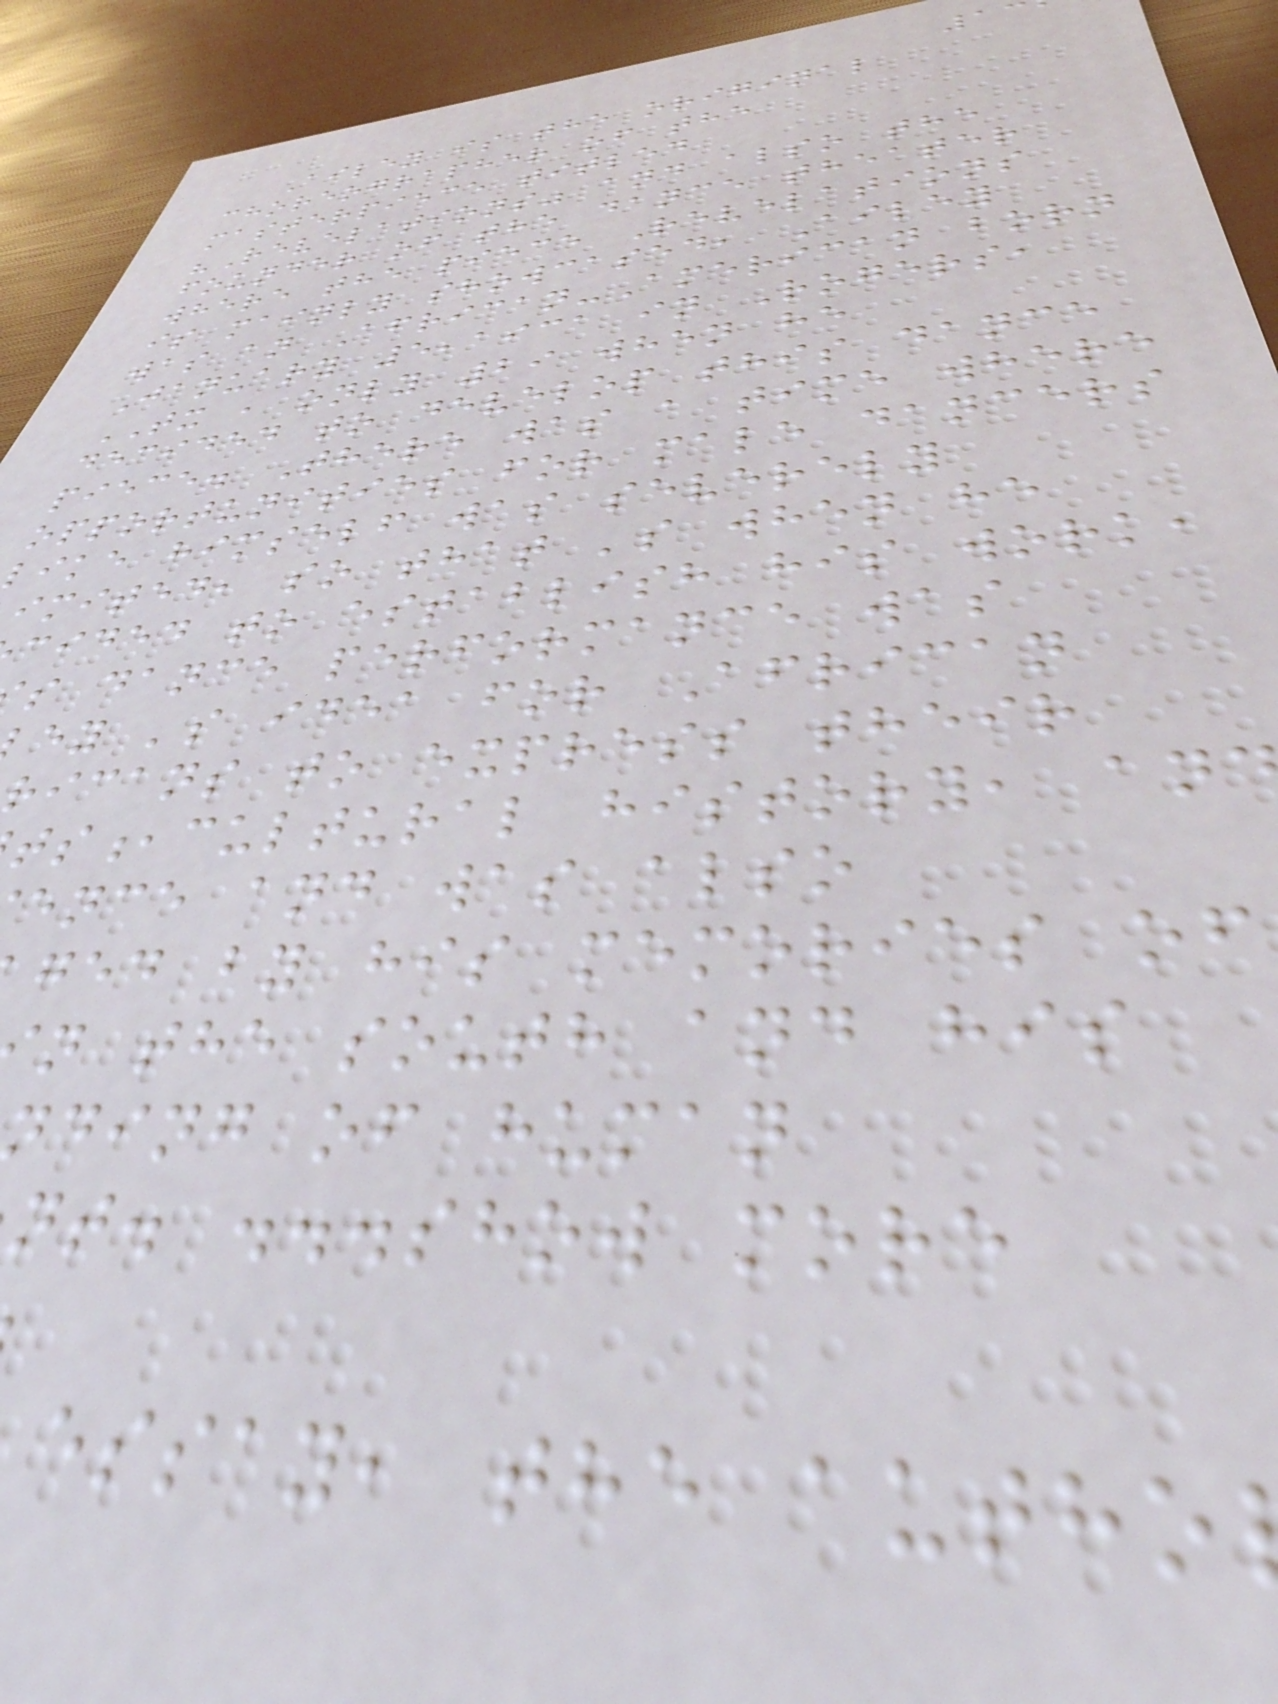Ailey is the original
choreographer of the
masterpiece titled
"Revelations" and also the
founder of the dance theater
where the piece Revelations
is mainly showcased, Ailey
was an African-American born
January 5,1931 in Rogers,
TX , only 29 when he
decided to develop this dance
piece. There was a time where
opportunities for male dancers
like himself was severely
imited, so that 's when he
cided to establish his work,
s dance performance was
ey 's idea for African
ricans to express their
ts,cultural history, an
ence and was also
ged by his memories of
n the south and his
ding of human
nt. ...show more
essay, the autho
